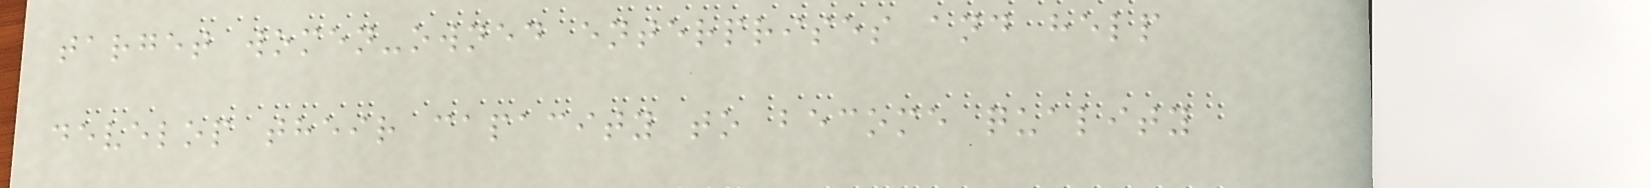target women-owned enterprises and help
develop their capacity to become quality
